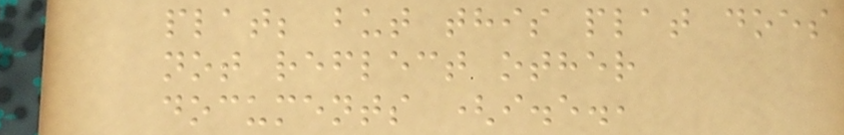plat; but this plat does
not reflect other
documents (i.e.,
